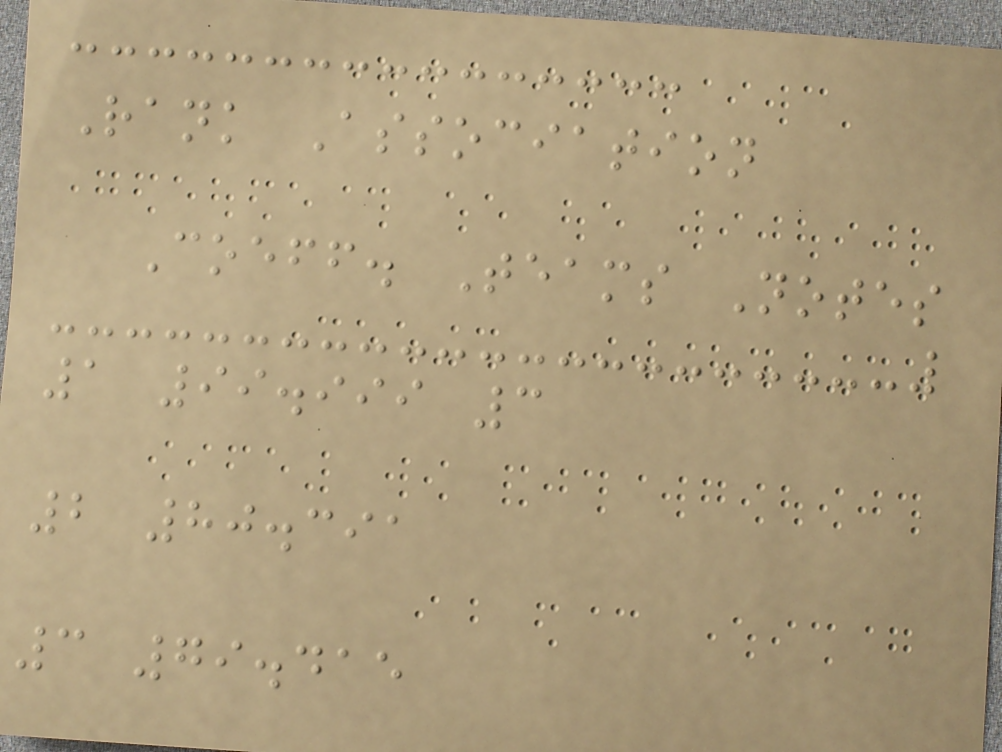Rank Association
Coeff. Teams Notes
1 99.999 3
2 80.391
3 79.415
